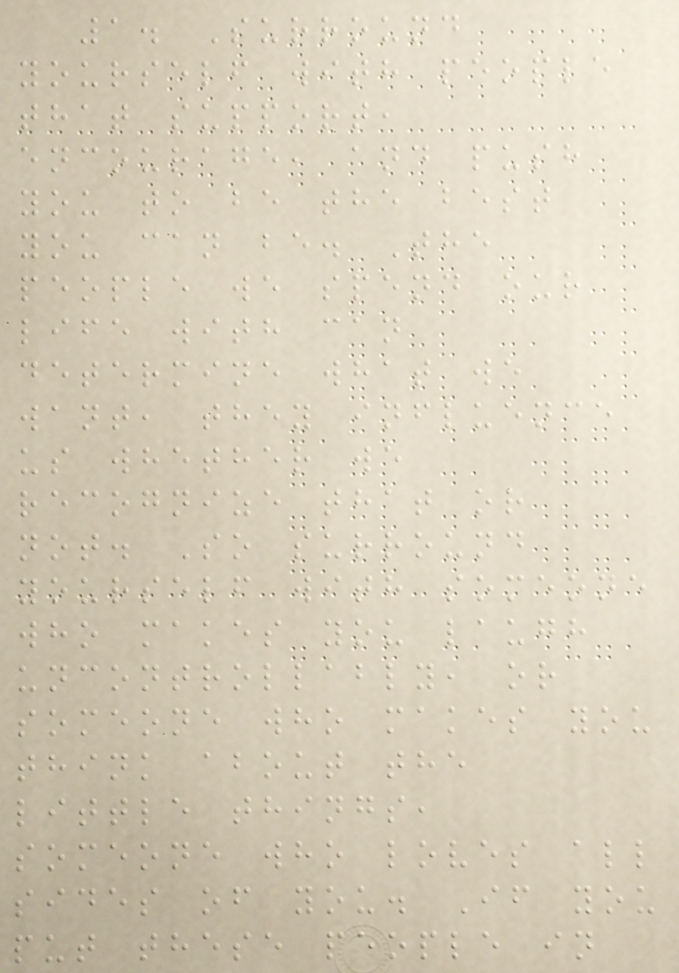1. Surround
yourself with people
that support,
encourage, and push
you to be the best
you can be. The
people we spend our
life with can
determine what we
want, they influence
us whether we
recognize that or
not. So surround
yourself with someone
who makes you laugh
uncontrollably, or
someone who makes you
think about the
little things,
someone who loves all
sides of you. If you
put these people in
